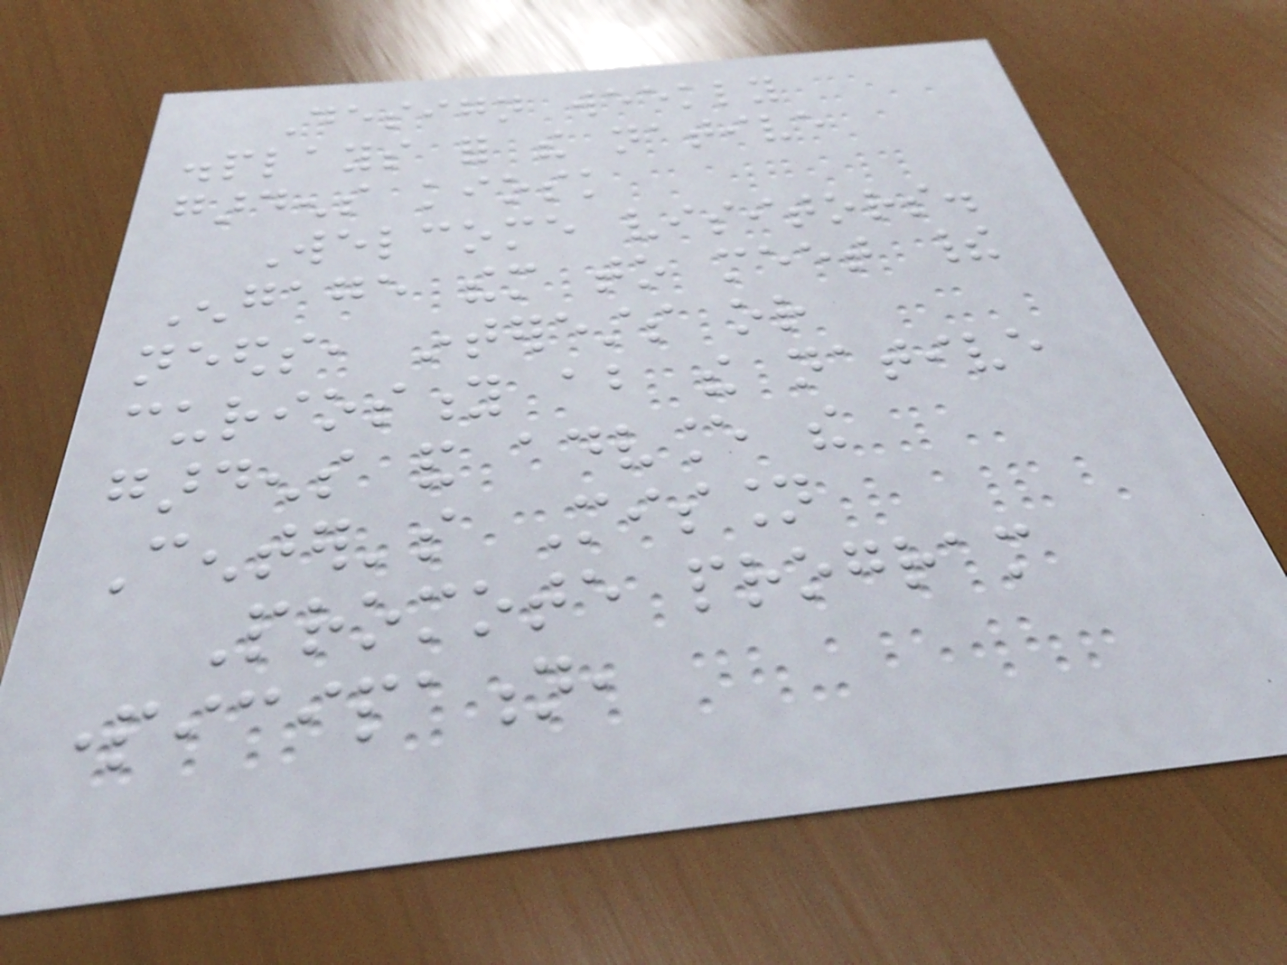Design weekly
displays for the native
gardens kiosk
Welcome visitors.
Engage them to meet their
needs, interests or
curiosity about the native
gardens and advance the
Center's Mission
Promote program
participation,
